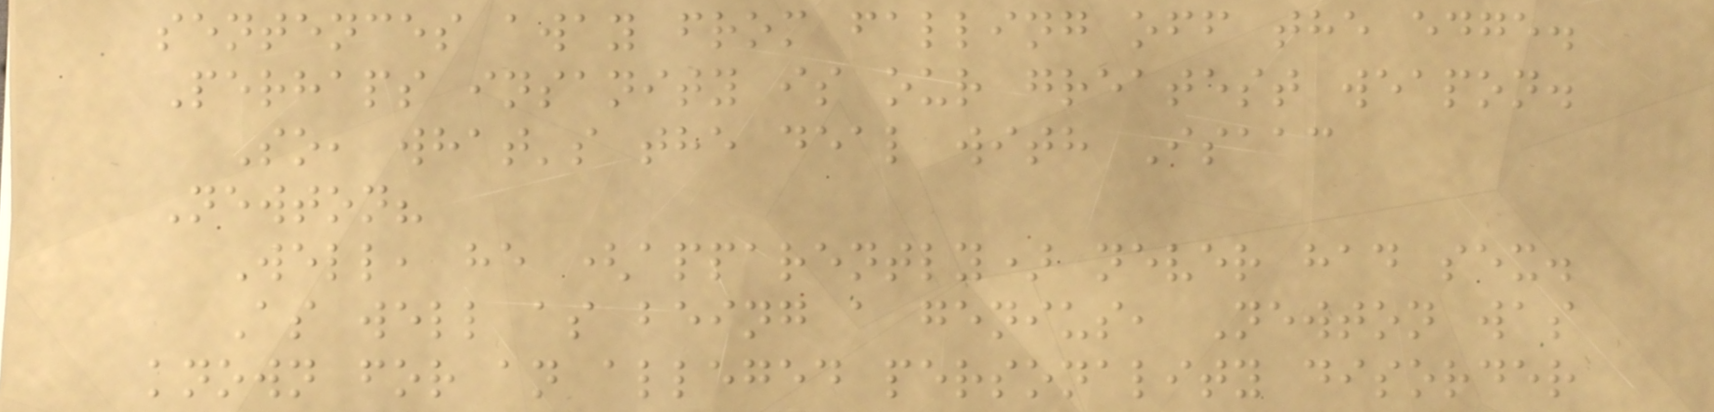sentences away from falling off the edge.
Perhaps insanity is our greatest weapon.
So, what's the deal with Isaac
Newton?
Well, he (apparently) never had sex.
As well as being a genius, Newton was
known for an alleged personality disorder
